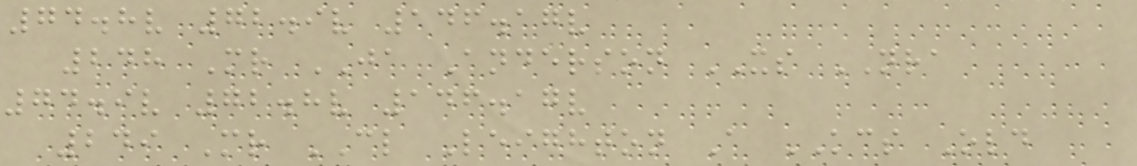74.8v 72.9v 146.17v
248 Mr JA Anderson XS NRA
74.9v 72.8v 146.17v
249 Mr CL Leighton A KCS Old
